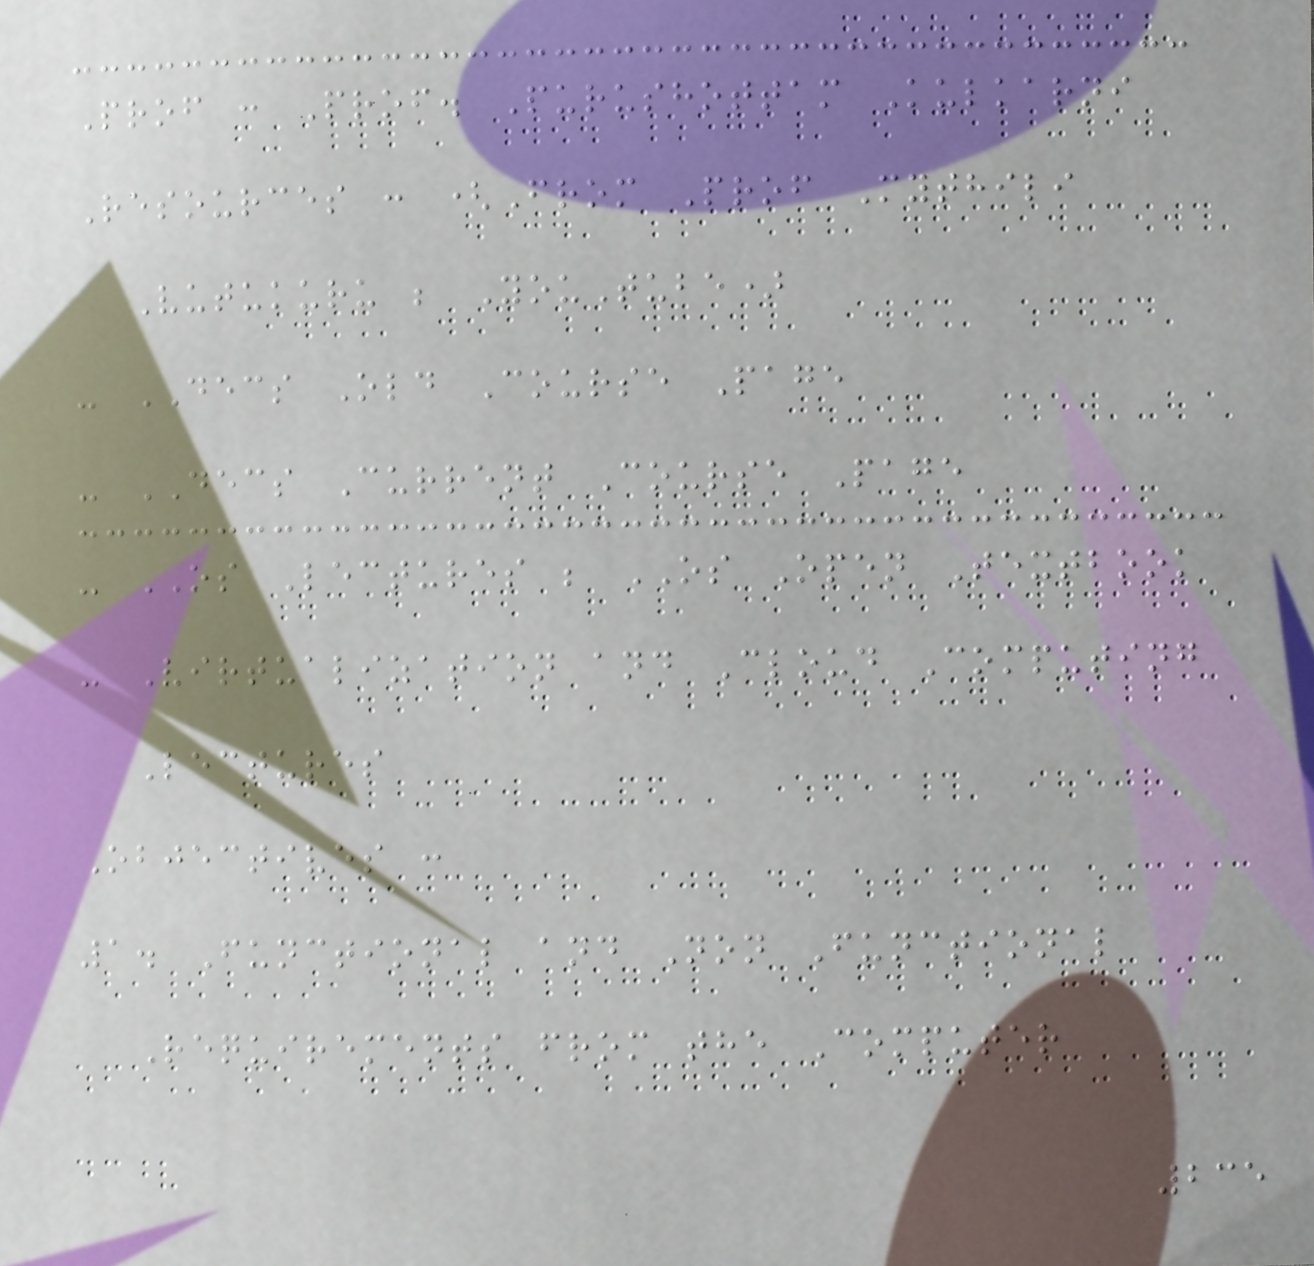Prof : Prof. Purushottam Kulkarni
Resources : (From Prof Mythili
Vutukuru ; YouTube)
- DECS Old Course Page
- DECS Current Course Page
- OS Lectures ; OS Open Textbook
- Virtualization and Cloud Computing
Lectures
Objectives :
1. Functional and Non Functional
Requirements from the Computer
235
